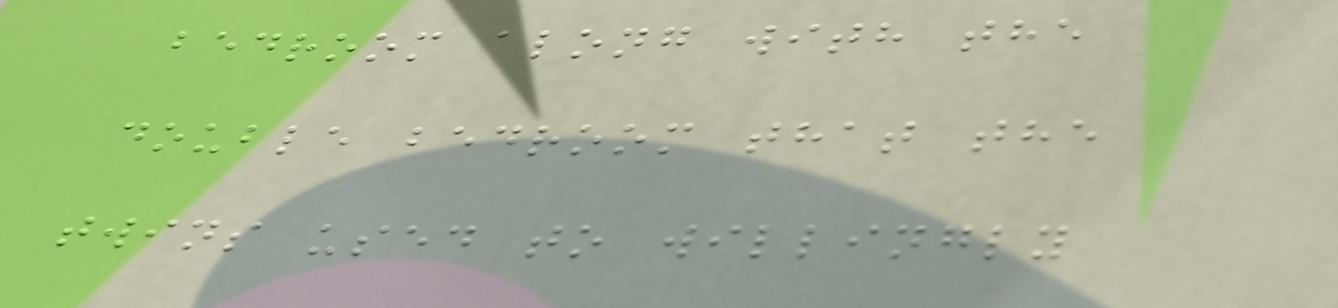bedroom along with the
double bedroom that the
twins used to willingly
